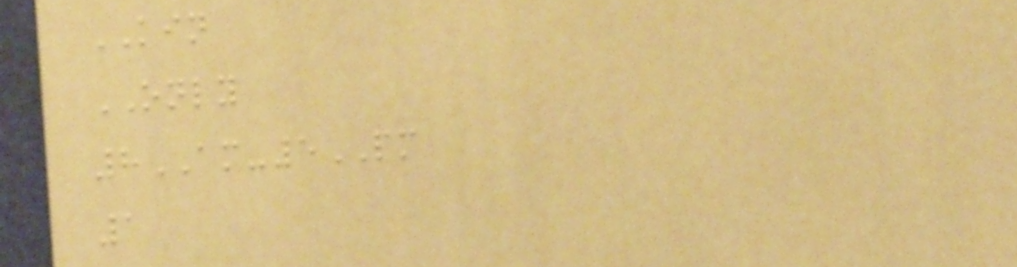KIN
ONLY
8AM-5PM
1
